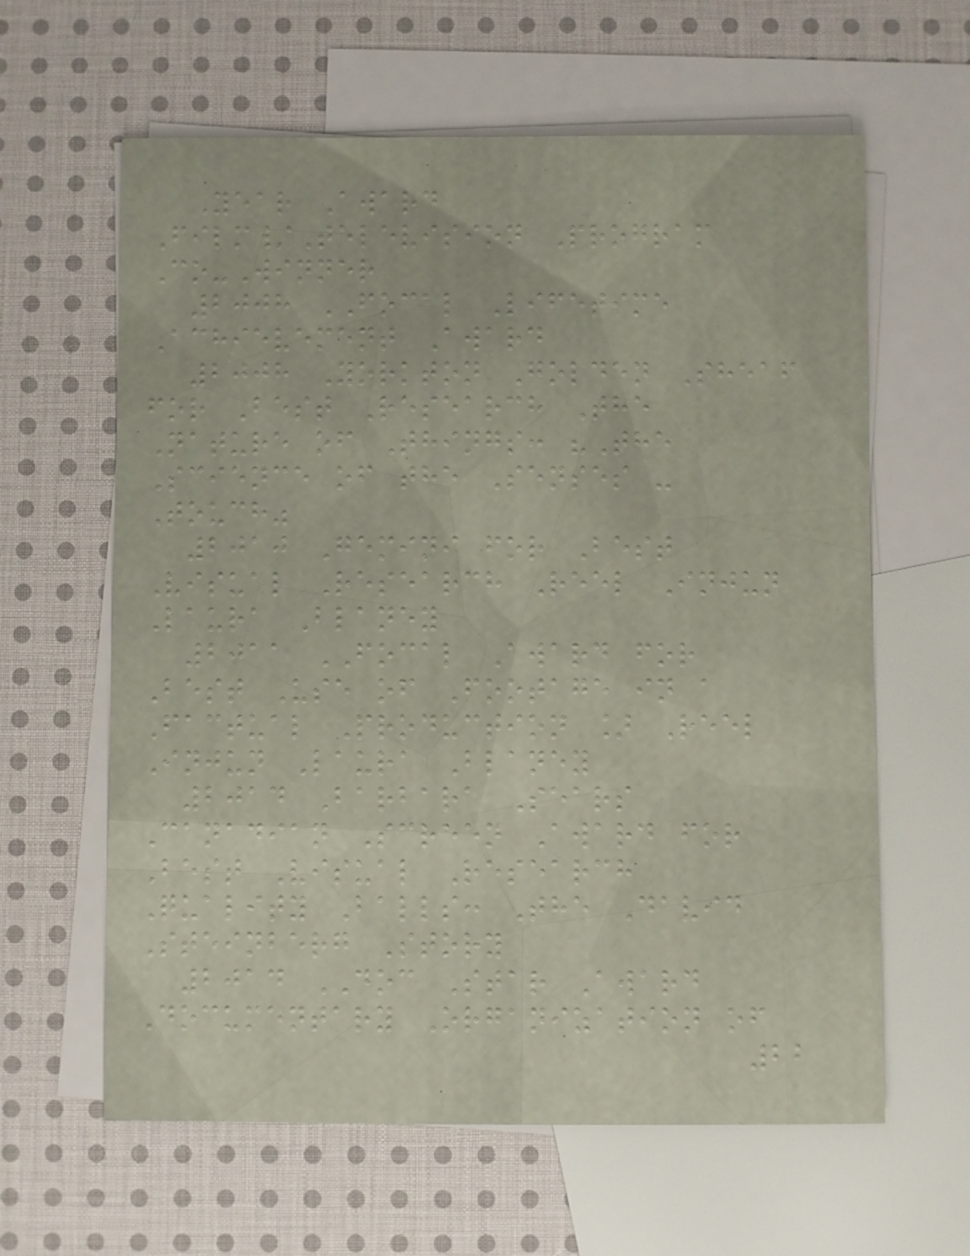Year Award
Film/Television Program
Co-Winner
2008 FOCAL Lifetime
Achievement Award
2008 Yorkton Golden Sheaf
for Best Research The
Nature of Things: "The
Science of the Senses -
Touch"
2010 Gemini for Best
Visual Research Reel Injun
Laura Blaney
2011 FOCAL Award for
Best Use of Footage in a
Factual Production ] Reel
Injun Laura Blaney
2014 Barbara Sears
Canadian Screen Award for
Best Visual Research
Quality Balls: The David
Steinberg Story
2014 DOC Star Award
Documentary Organization of
22
